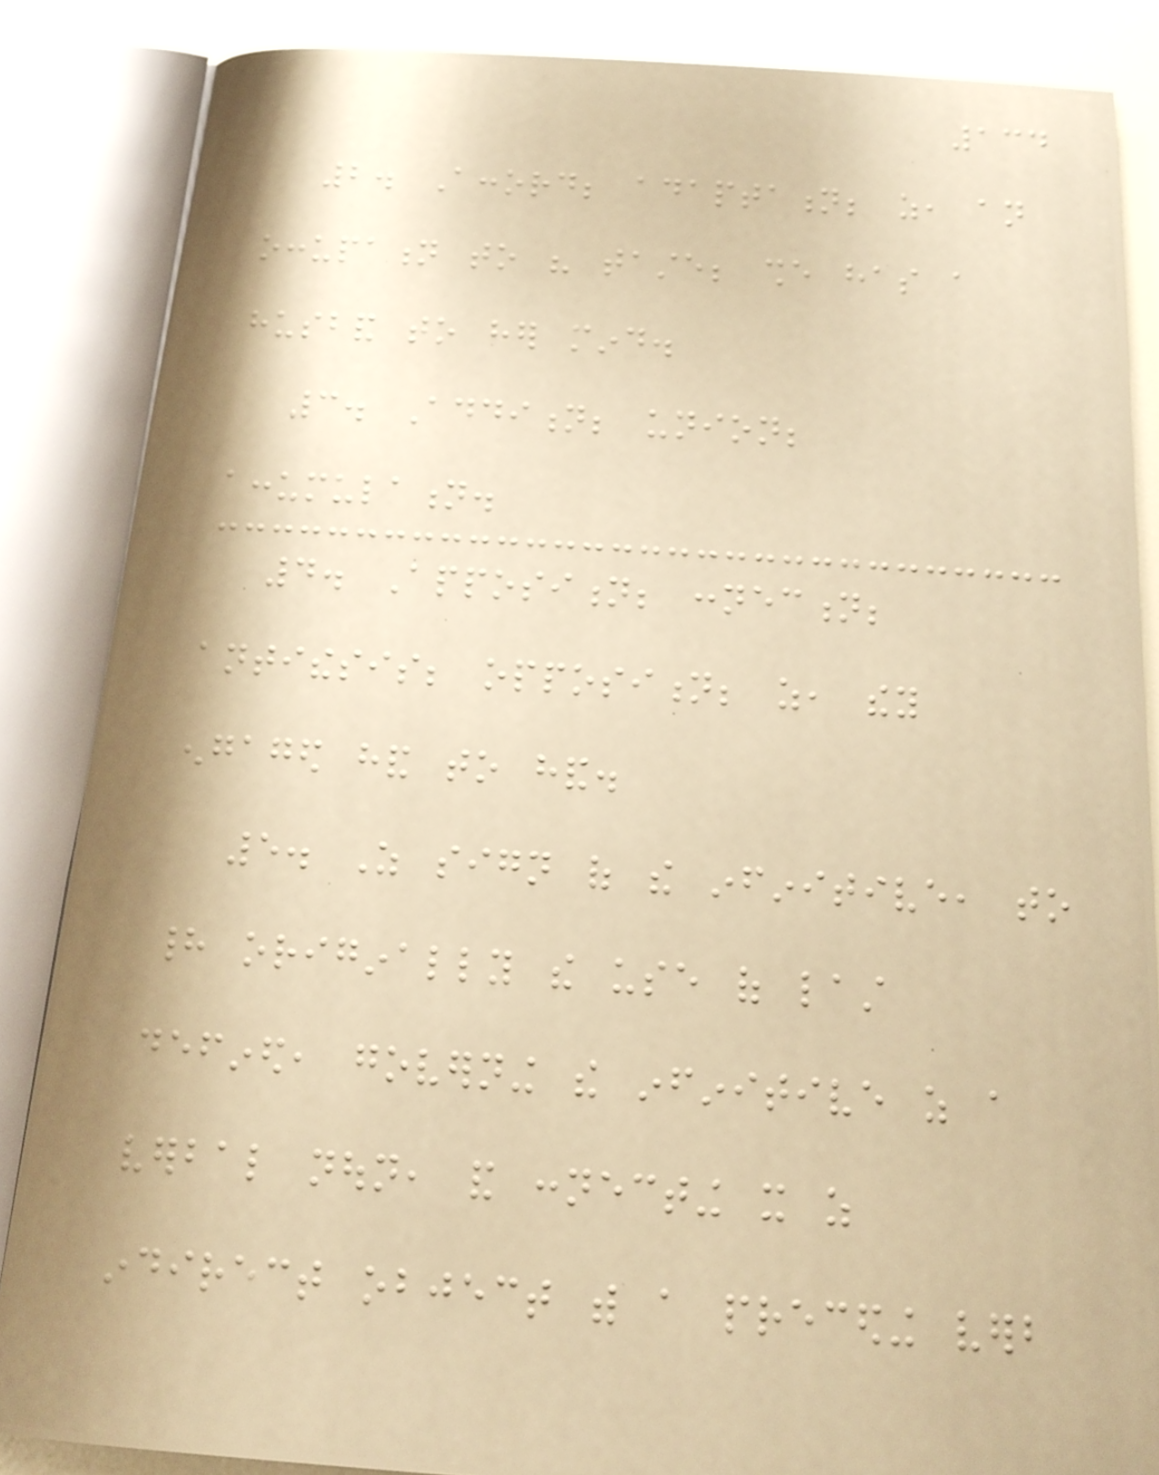134
2. Accord; adaptation; as, an
occupation to his taste; she has a
husband to her mind.
3. Addition; union;
accumulation.
4. Apposition; connection;
antithesis; opposition; as, they
engaged hand to hand.
5. As sign of the infinitive, to
had originally the use of last
defined, governing the infinitive as a
verbal noun, and connecting it as
indirect object with a preceding verb
